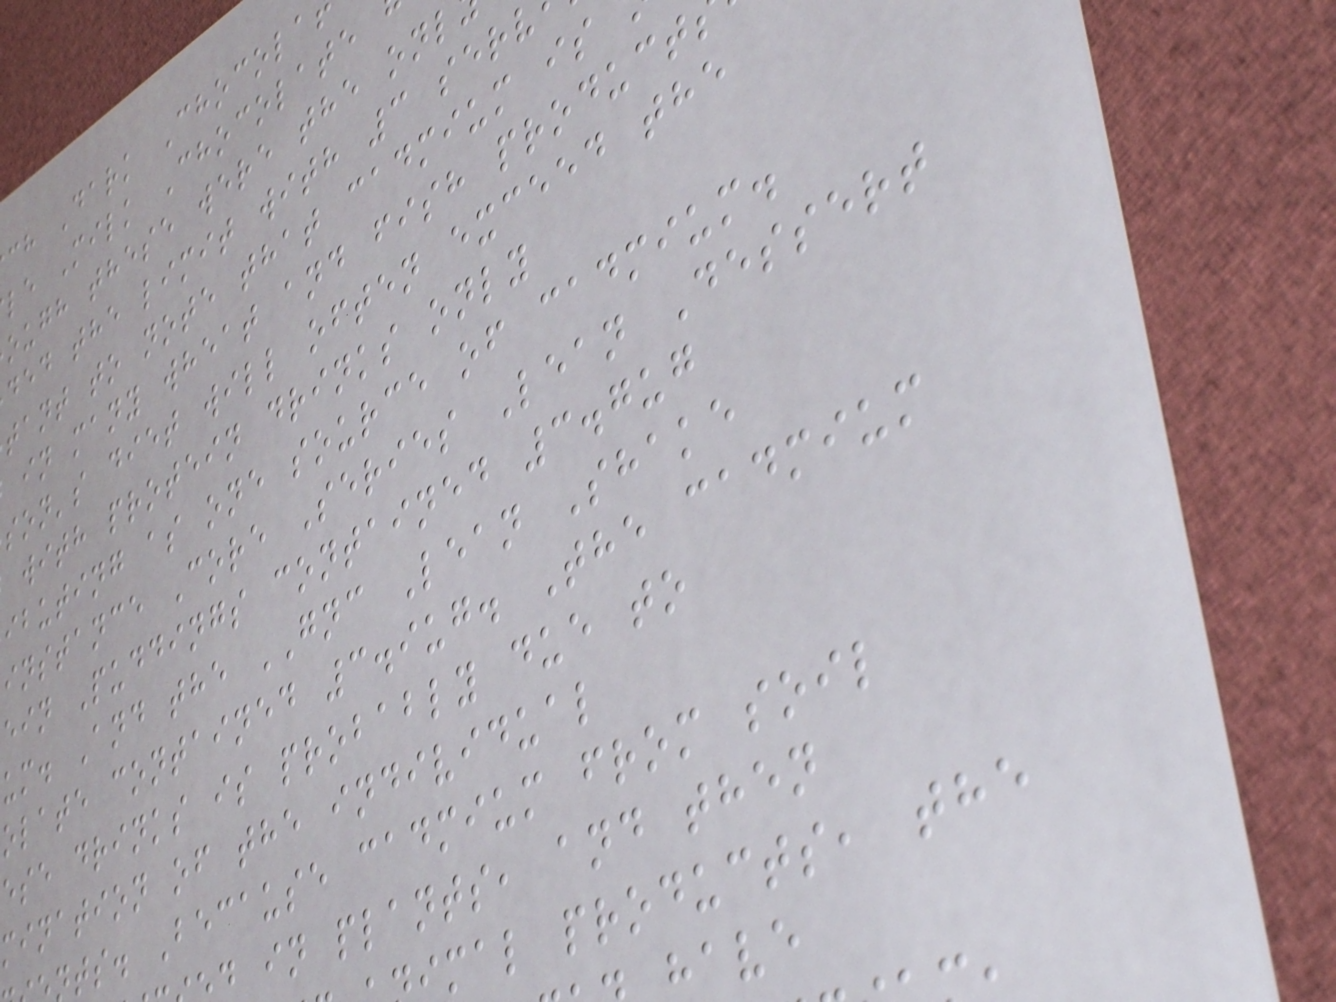ch Dark Chocola
le Milk Chocolate
ough these were the onl
ded the limit with 3 serv
tant to note that cadmium is
in many wheat and fish product
son's diet will often exceed the
with protein drinks only
ibuting as one source of cadmium.
instance Core Series Lean Dessert
ein Puddings contained 3.7ug
um. And the GNC Lean Shake
olate contained 3.9ug. The cadmium
ese drinks is probably due to
mination of the individual
ts. Because cadmium from soil
d in plants, and then
imal products, the
